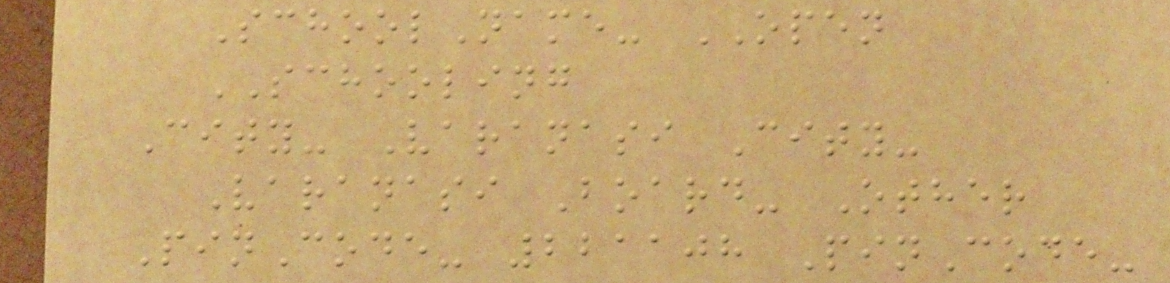SchoolName- OPEN
SCHOOLING
City- Varanasi City-
Varanasi Board- Other
PinCode- 221108 PinCode-
